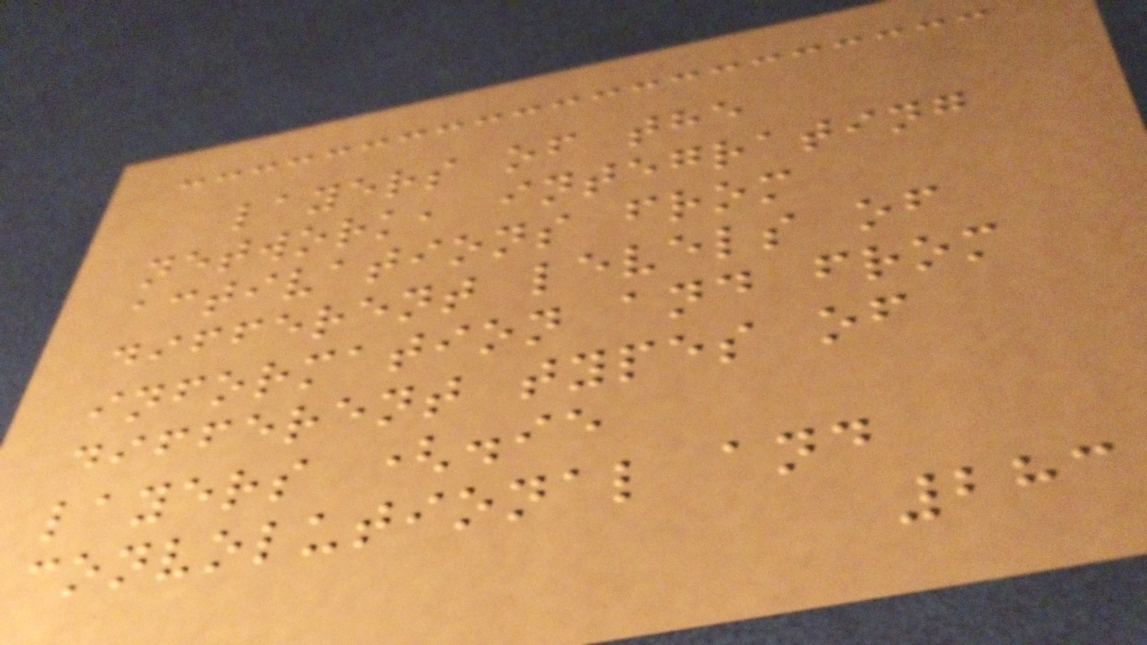layers of the
network, integrating
activations from
different levels of
information and from
different types of
layers (.ie
convolutional and
283
